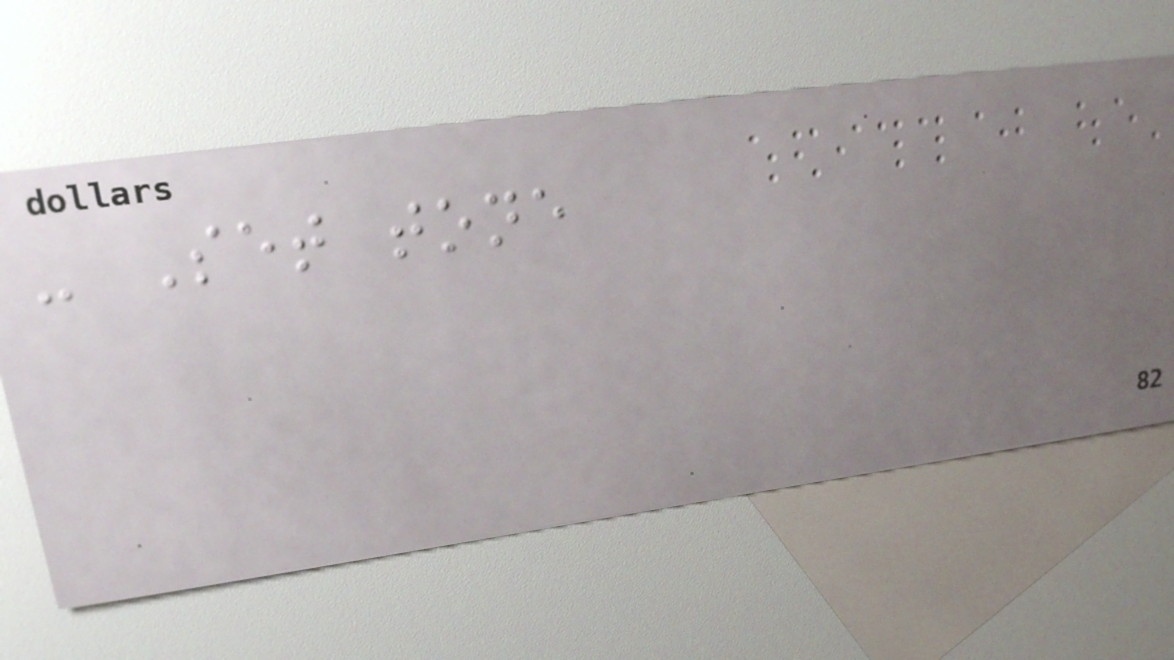- Set tone
